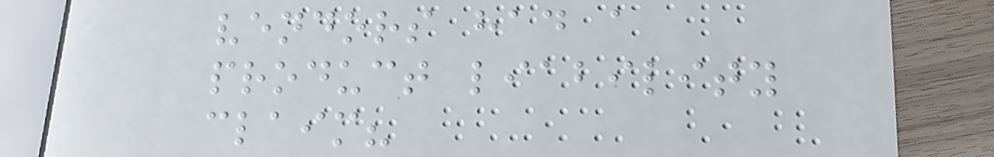vendors had a
product liability
claim?
